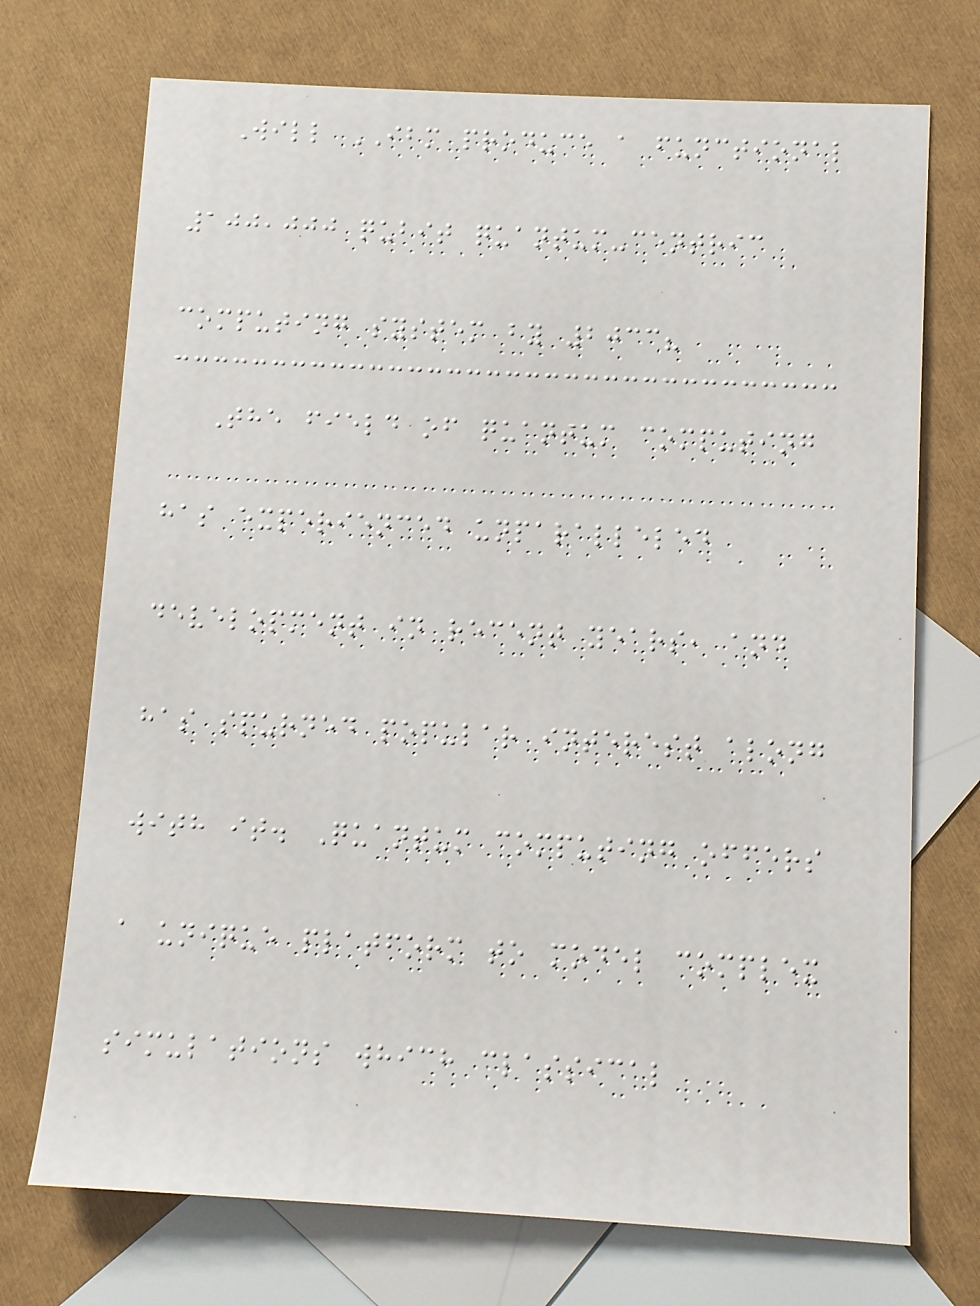Will IBM produce a functional
100,000 qubit quantum-centric
computing system by 2033?
The field of quantum computing
has experienced unparalleled
development in recent years, and
has spurned popular interest along
with it. Quantum computing offers
a unique platform to model complex
simulations which classical
